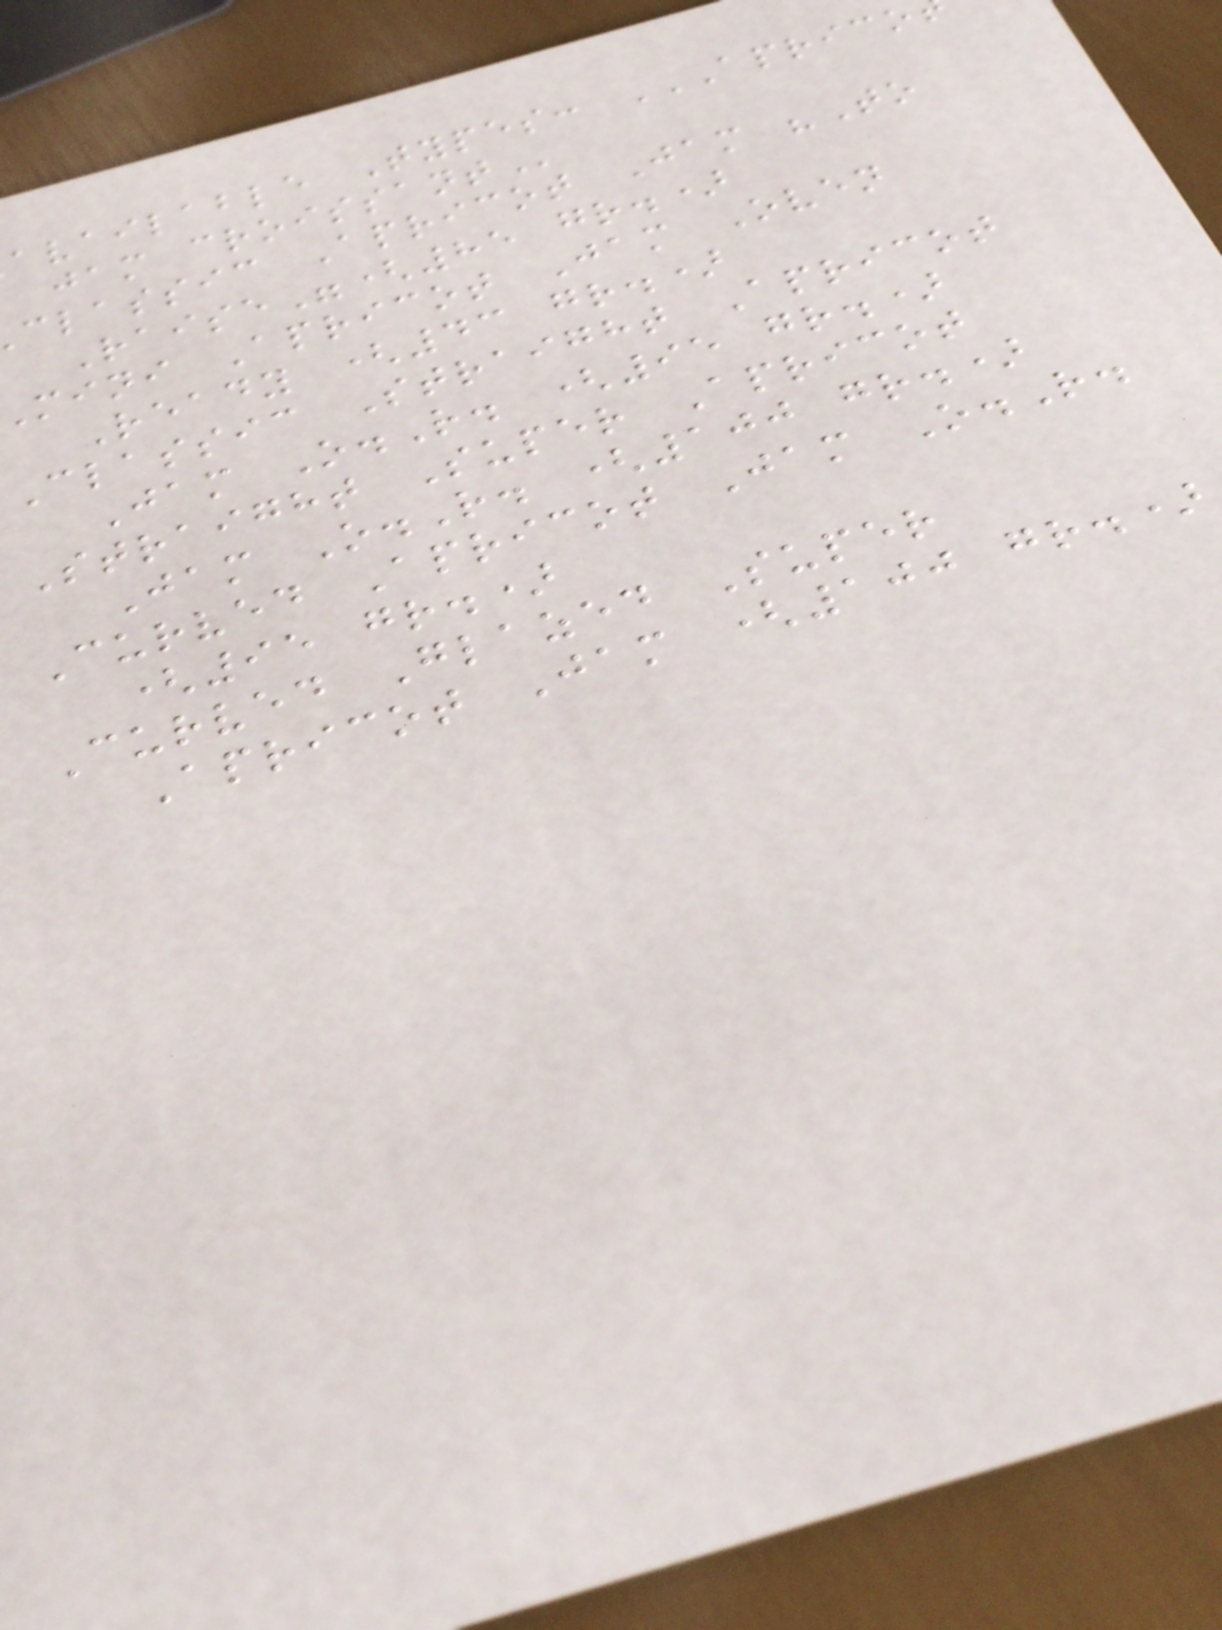available Types:
classic Apricot Jam "To
Raise"(85 gr.)
mini Apricot Jam Oven
Ready (43 gr.)
Classic Straight Apricot
Jam O.R. (95 gr.)
Straight Super Apricot
Jam O.R. (100 gr.)
Curved Apricot Jam O.R.
(95 gr.)
Curved Glazed Super
Apricot Jam (100 gr.)
